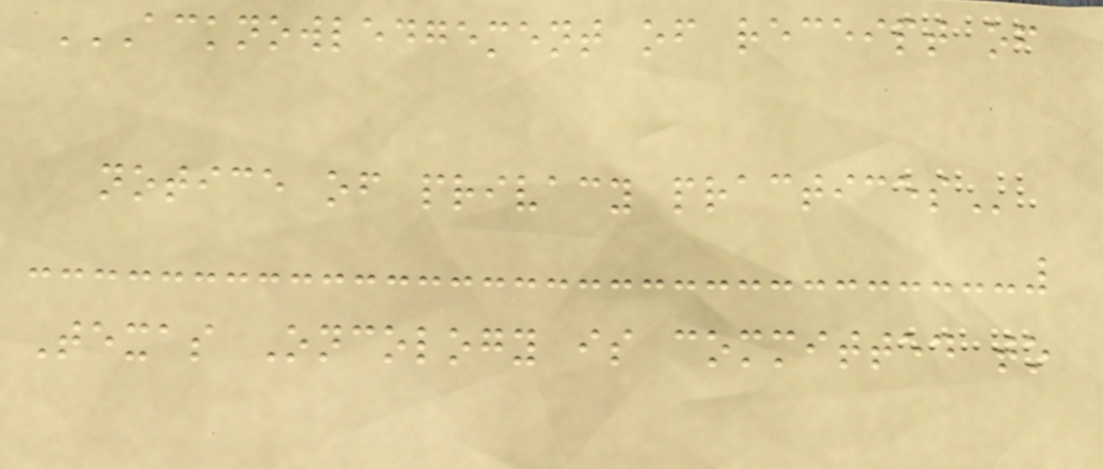ACKNOWLEDGEMENT OF RECEIPT OF
NOTICE OF PRIVACY PRACTICES
Texas Oncology is committed to
